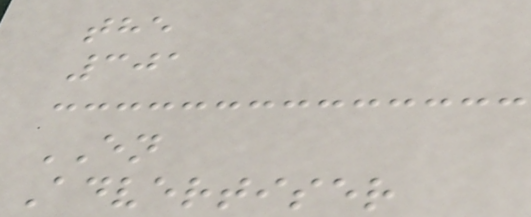the
301
EN
Advertiser
